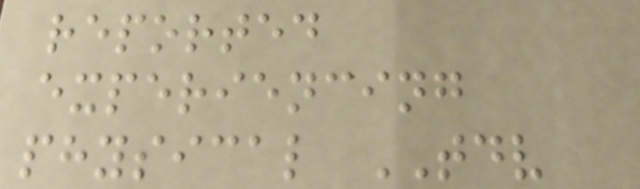reported
experiencing
physical TDV
